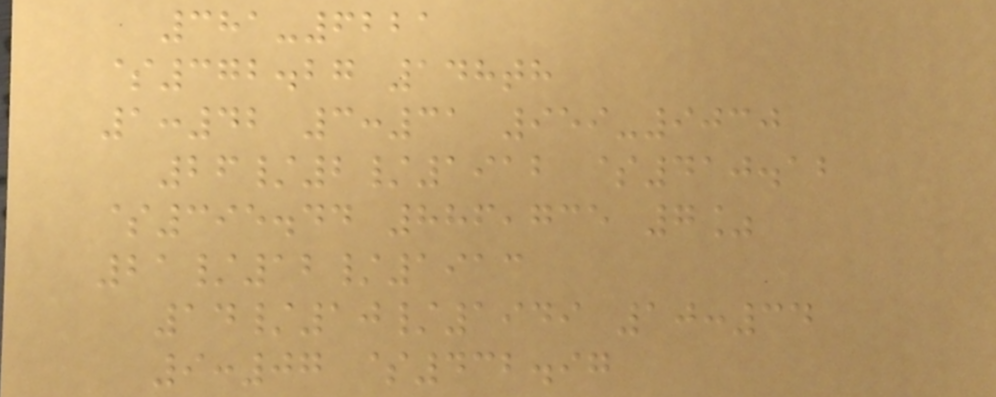381-6221
$372.27 148th
1:42 3:31 959-9030
26/2/1912 $410.12
$395.44 886,735 7%
21/12/1913
14/10/1949 10:34
9:07 $432.97
